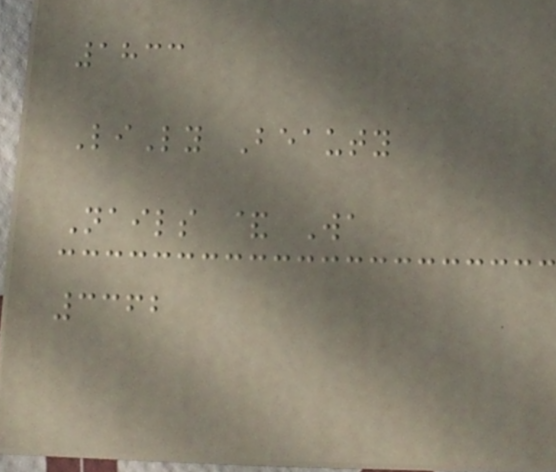1833
LiLy Beauty
Nails & Wa
3362
